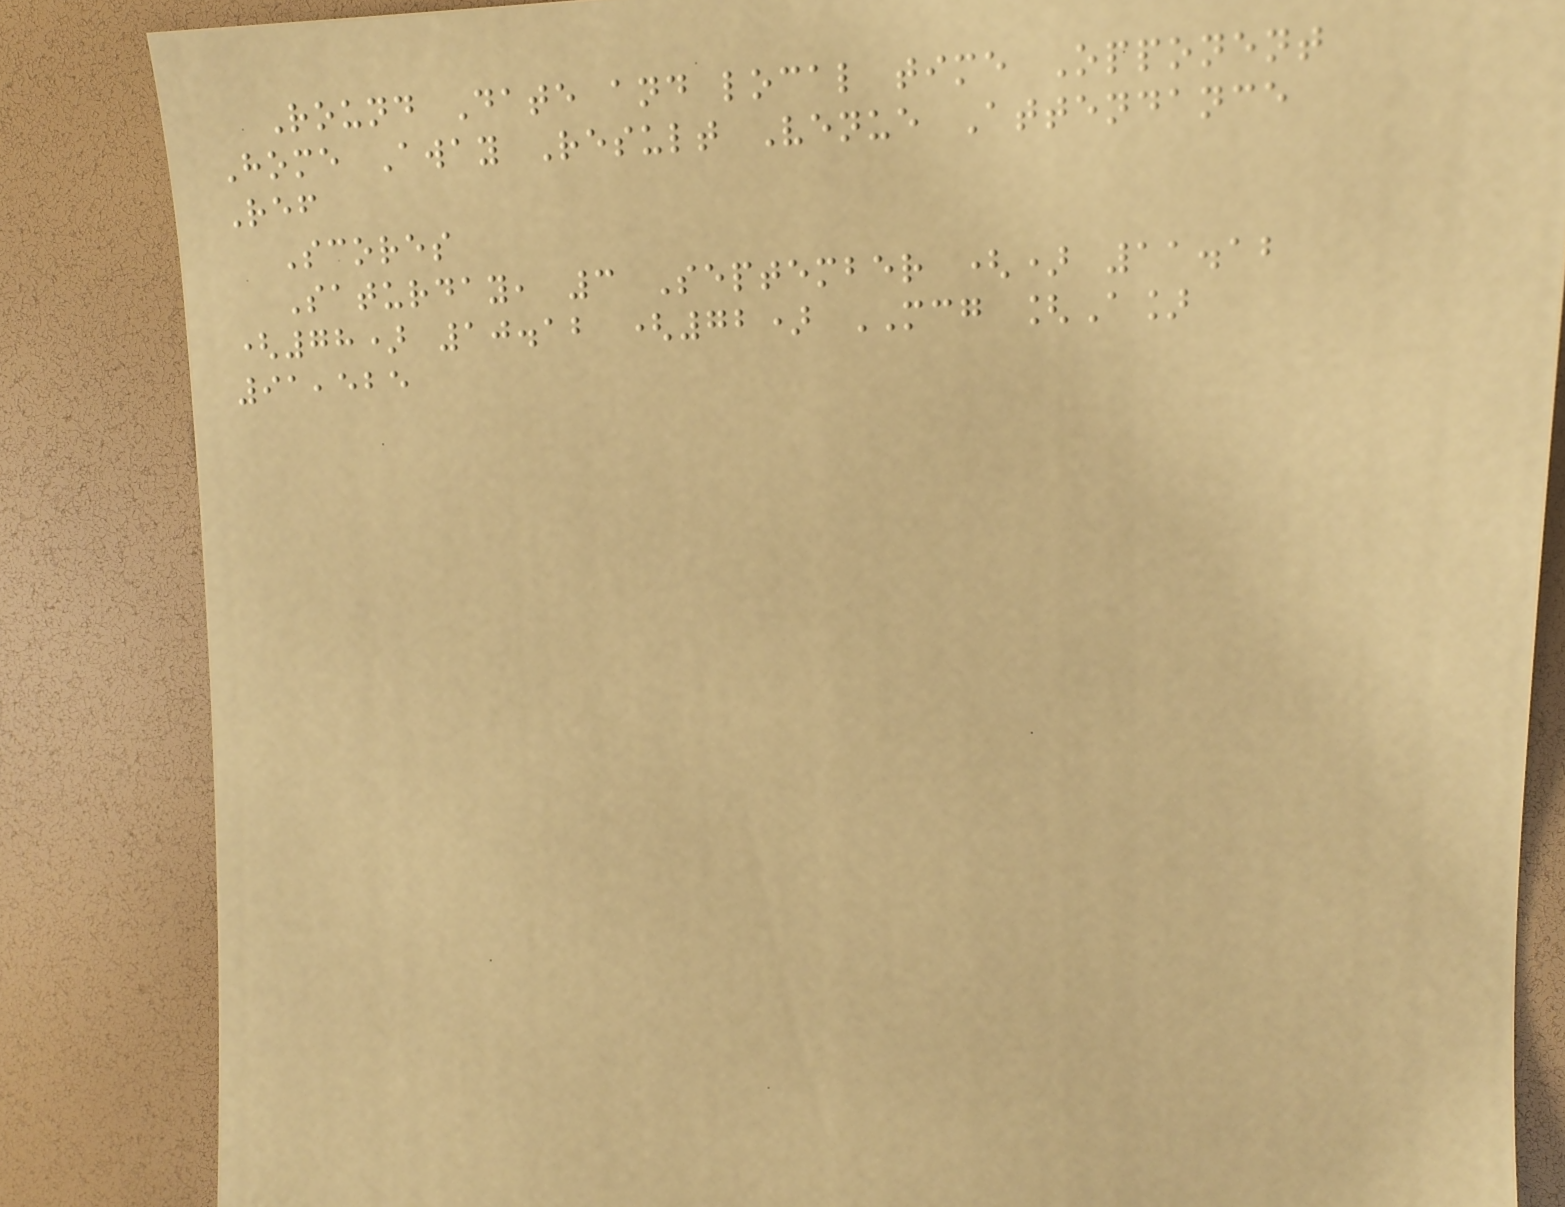Round Date and local time Opponent
Home Away Result Venue Attendance
Ref
Scores
Saturday, 3 September () 11.12
(78) 10.12 (72) MCG [A]
91,525
